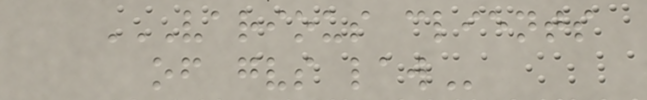VARIOUS CLIENTS
OF GVS LAW
